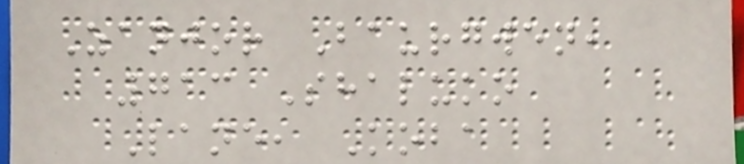Zanjor Baurgwen,
713 Shaluko
Lane, Koba
